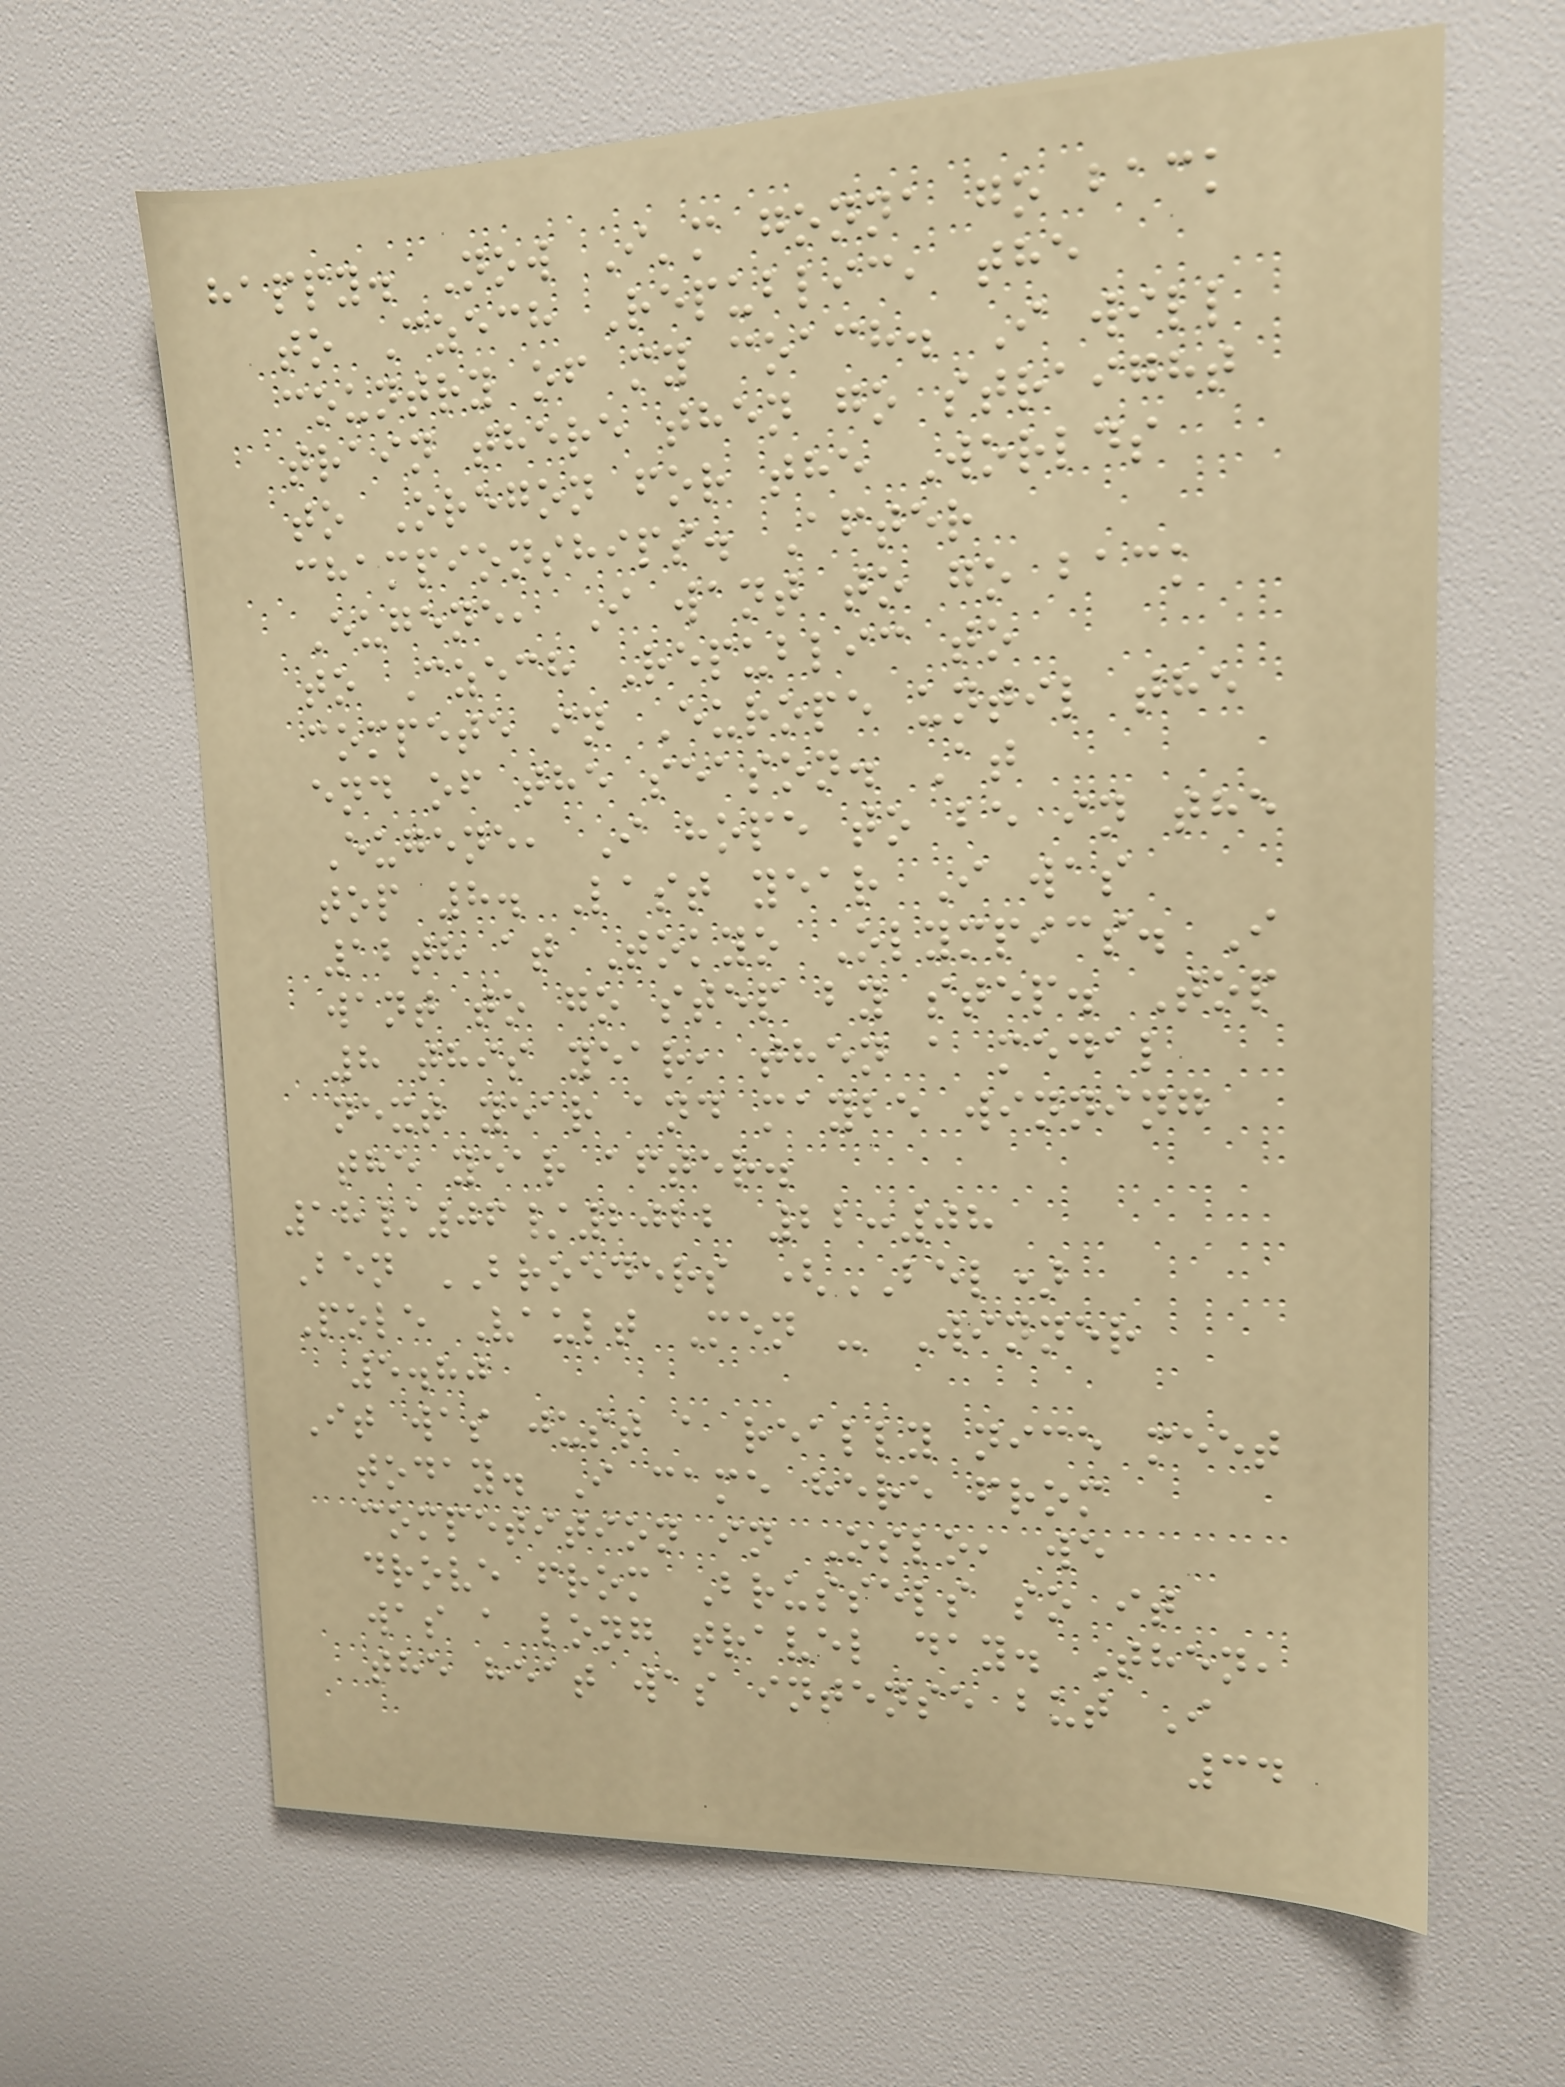happy. Now I'm gonna go back
to Czech Republic, the
country of my coach. I will
train there then go straight
to Oregon for the Worlds
championships. After
Eugene, I want to go back
to Czech Republic to
compete in Europe until the
end of the season. At
Eugene, I hope to be in the
top 8. Last year I was
12th at Tokyo Olympics. I
want to go step by step. Top
8 this year, then a medal
next year and maybe winning
the year after.
18/06/2022 22:08
Ben BROEDERS (BEL)
Pole Vault Men - Winner
5.80
It was just a really nice meet
today. I came here from
competition in Oslo, we
drove from Brussels so it
was a long travel day. Then,
the heat was intense but I
34
